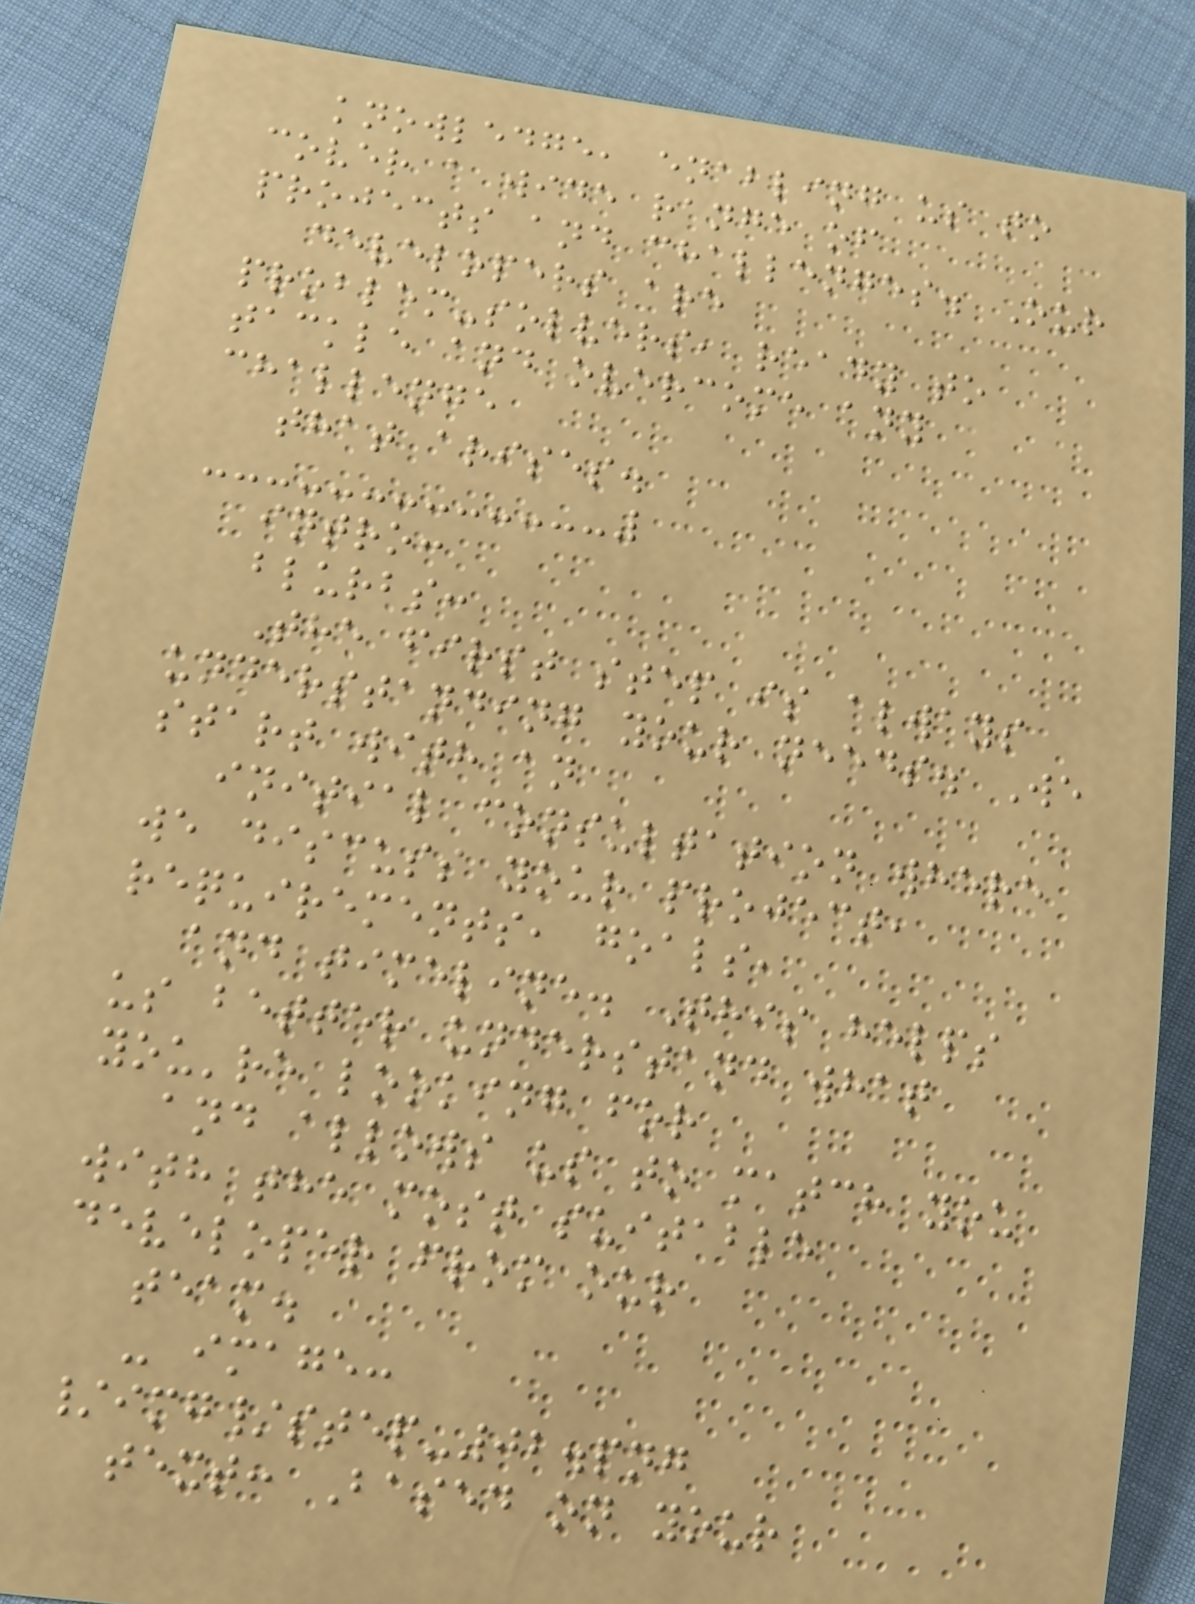knowledge, enabling us to
cover a wide range of
projects and challenges. Our
developers are
problem-solvers, ready to
tackle and overcome any
challenge
that arises.
intro:
blurbs:
The first step is always
understanding your needs. We
start with an
initial consultation where
we discuss your project,
requirements, goals,
and timeline. This helps
us better understand what
you're looking for
and allows us to match you
with the most suitable
developer from our
team.
- image:
/img/step-02.png
text: Based on your
